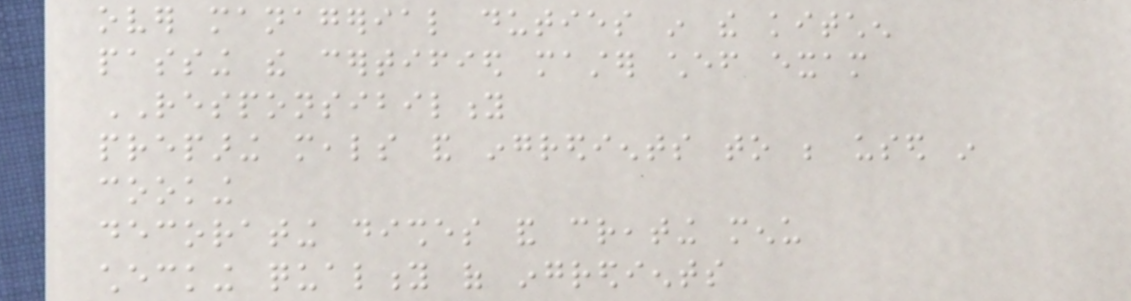over managerial duties in the kitchen
passing the certified master chef exam
RESPONSIBILITY
preparing meals and ingredients to be used in
cooking
decorating dishes and creating menu
checking quality of ingredients
